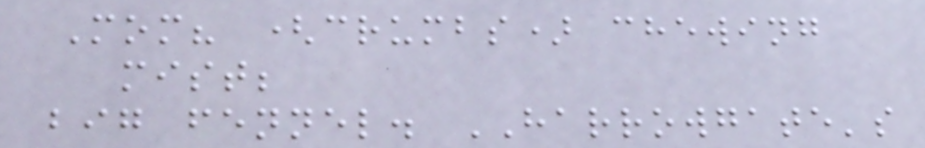Mom? (crumbs) chewing
mist;
big fennel. HARROWGATE's
